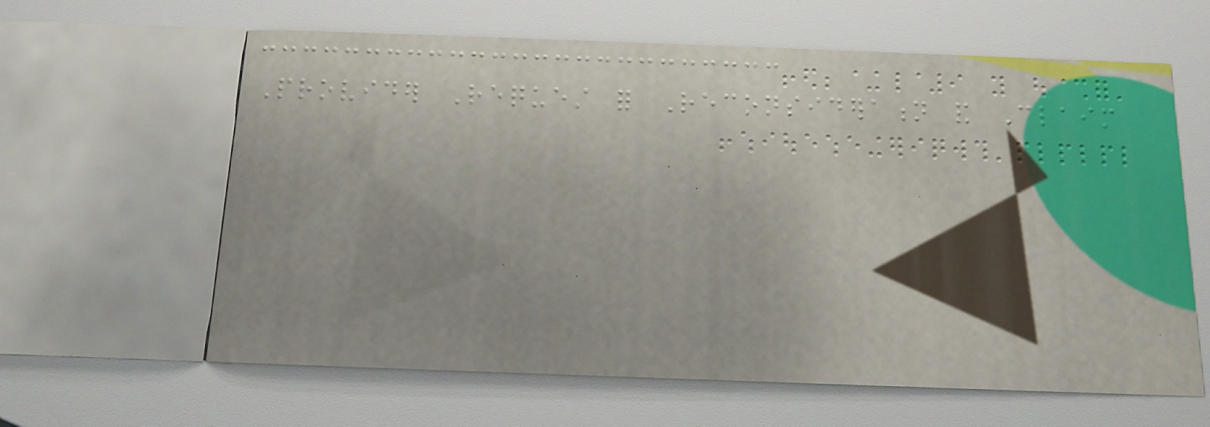Provider Request for Reconsideration and Claim
